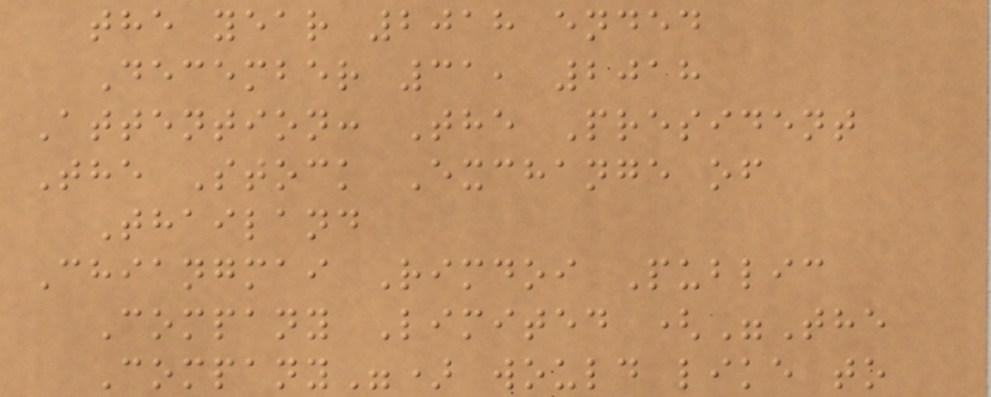the year 2018 ended
December 31, 2018
Attention: The President
The Stock Exchange of
Thailand
Chiangmai Rimdoi Public
Company Limited ("The
Company") would like to
